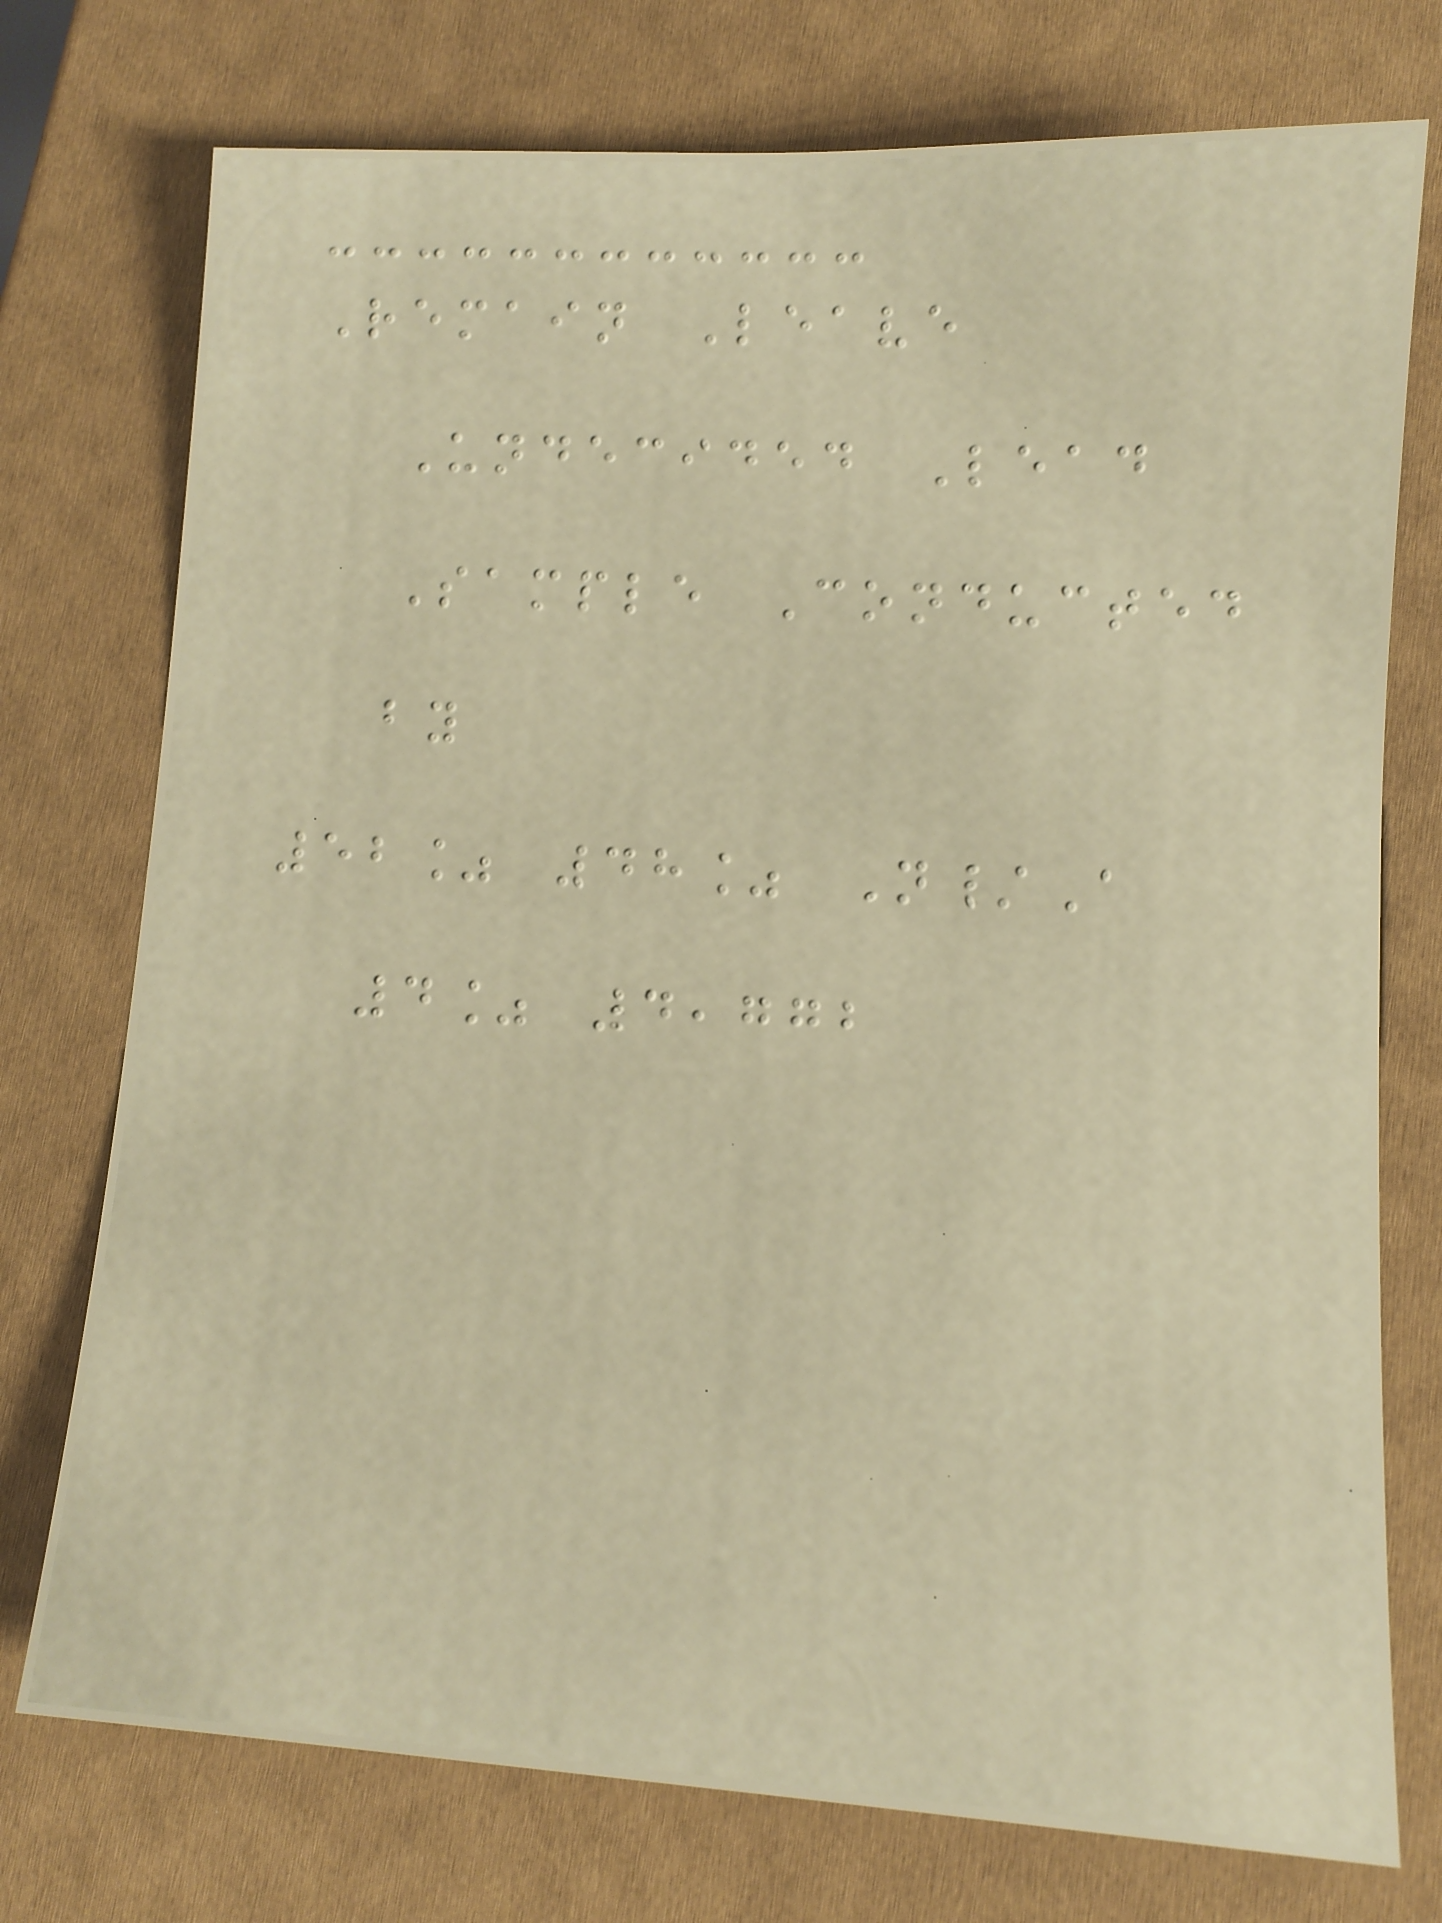Remain Leave
Undecided Lead
Sample Conducted
by
52% 48% N/A
4% 4,772
